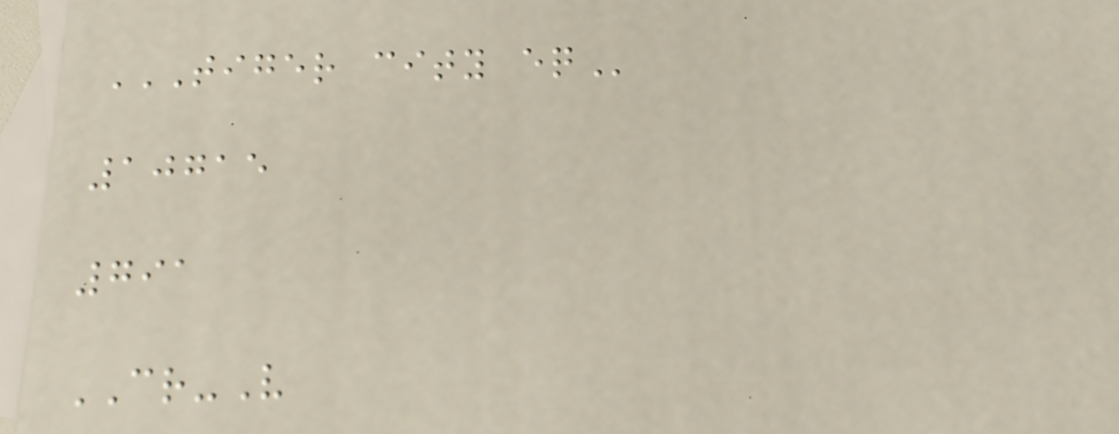TIGER CITY EQ
10715
791
CR-V
